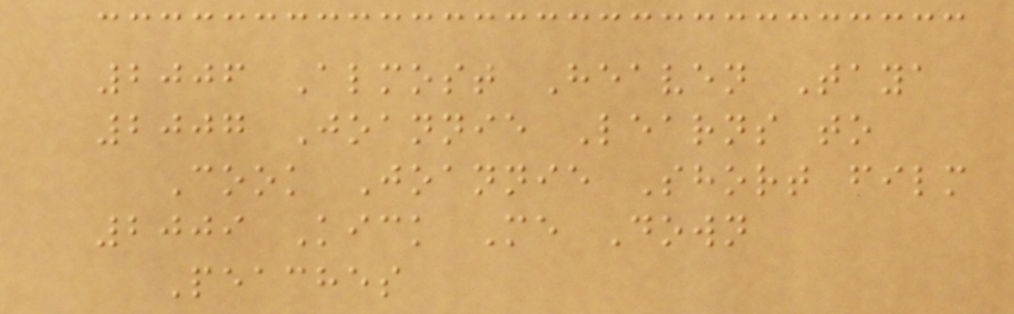2006 Almost Heaven Taya
2007 Joannie Learns to
Cook Joannie Short film
2009 Kick Me Down
Peaches
